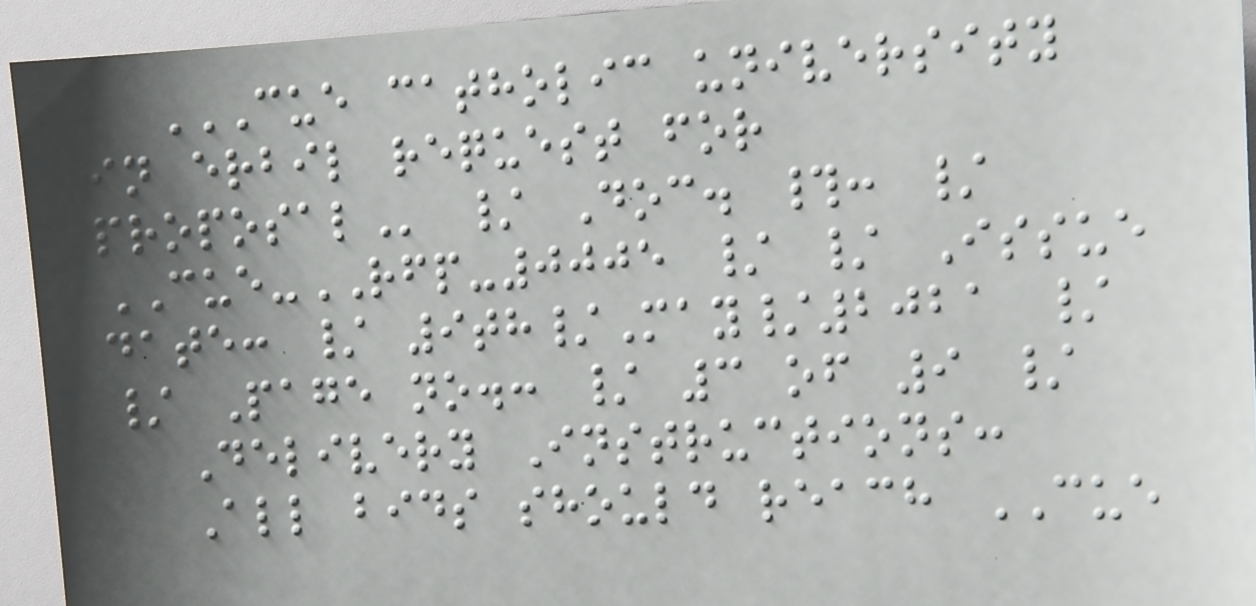CUE CATHOLIC UNIVERSITY
IN ERBIL REQUEST FOR
PROPOSAL / Doc. #: /
CUE-RFP-0005 / / Issue
date: / 9th/May/2021 /
/ Page no.: / 3 of 9 /
Delivery Instructions:
All bids should reach CUE
